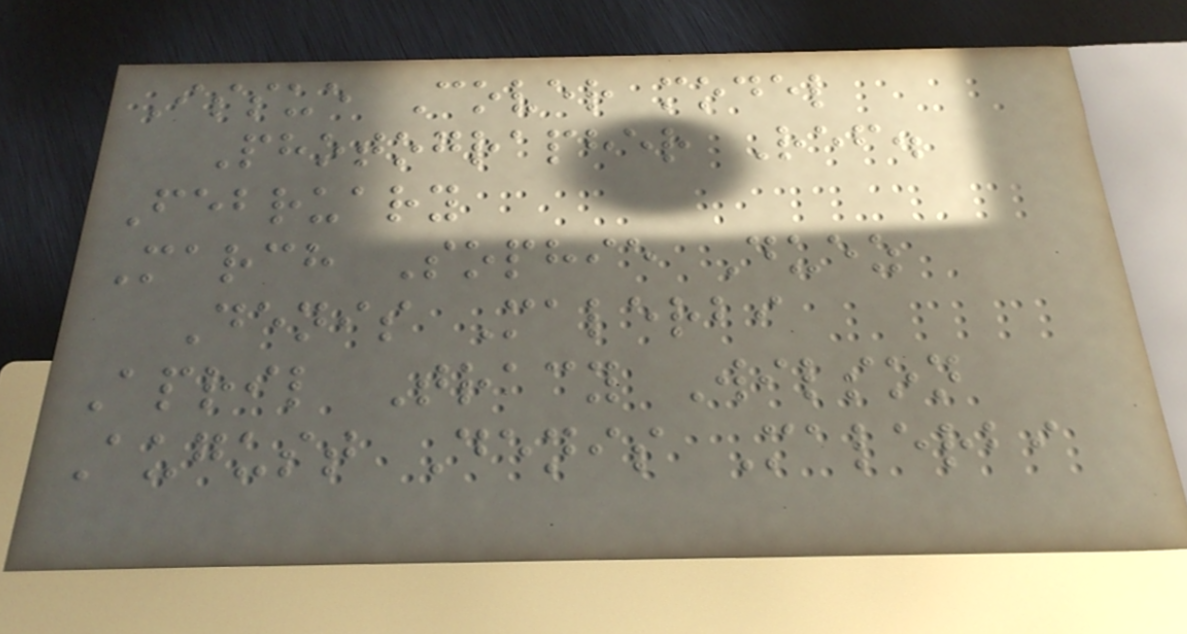Issue Cover model
Photographer Ref.
February
March Sophie Duez
Denis Malerbi
April Tracy Wilson
August Denis Malerbi
